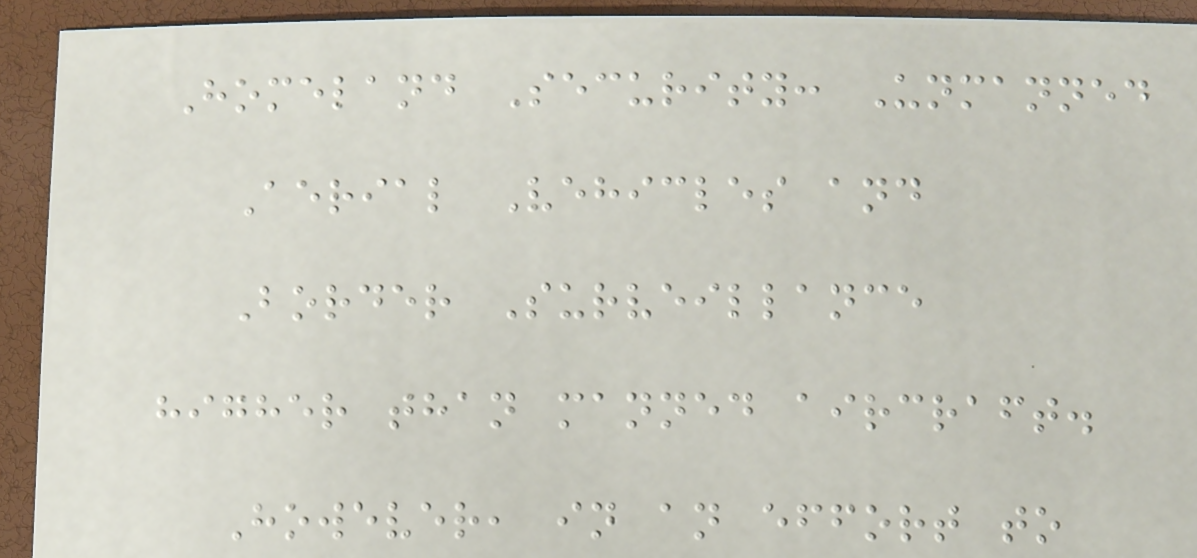Homeland Security: Unmanned
Aerial Vehicles and
Border Surveillance
higher than manned aircraft.
However, in an effort to
